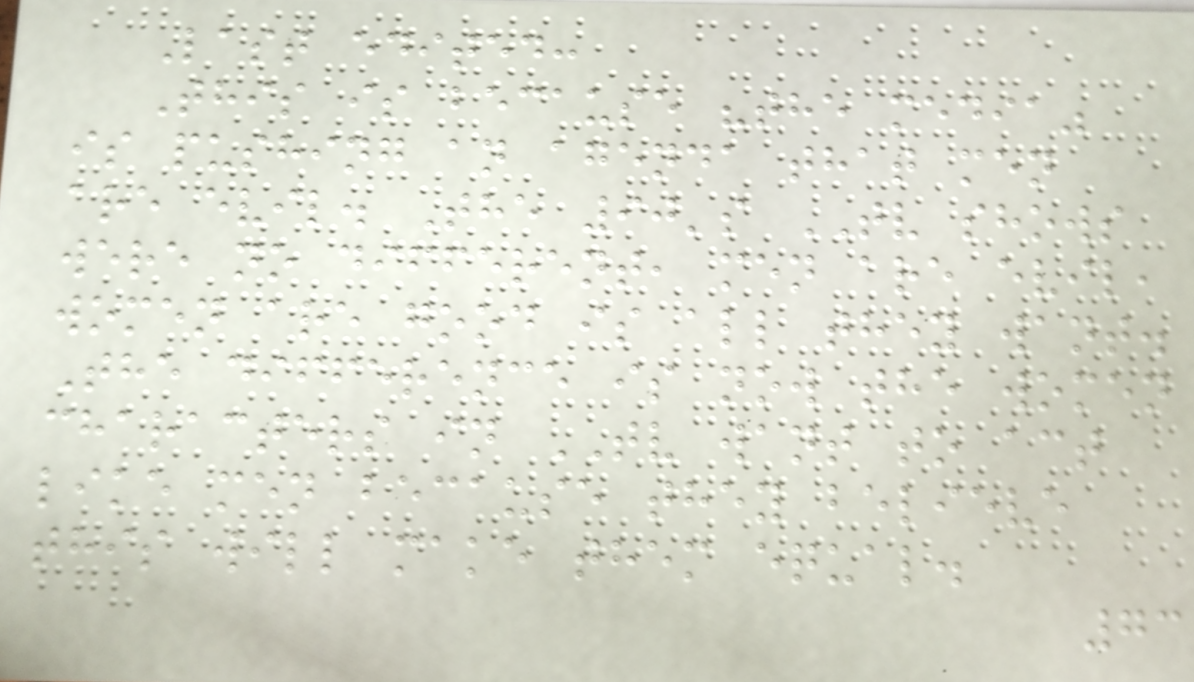Last edited:
This is because "the media"
is pushing an agenda that men
are evil. The 90's TV shows
were no different, men are evil,
women are good is all they want.
The difference is now the women
characters in TV want to act
like men because they believe
this will make them equal.
73
